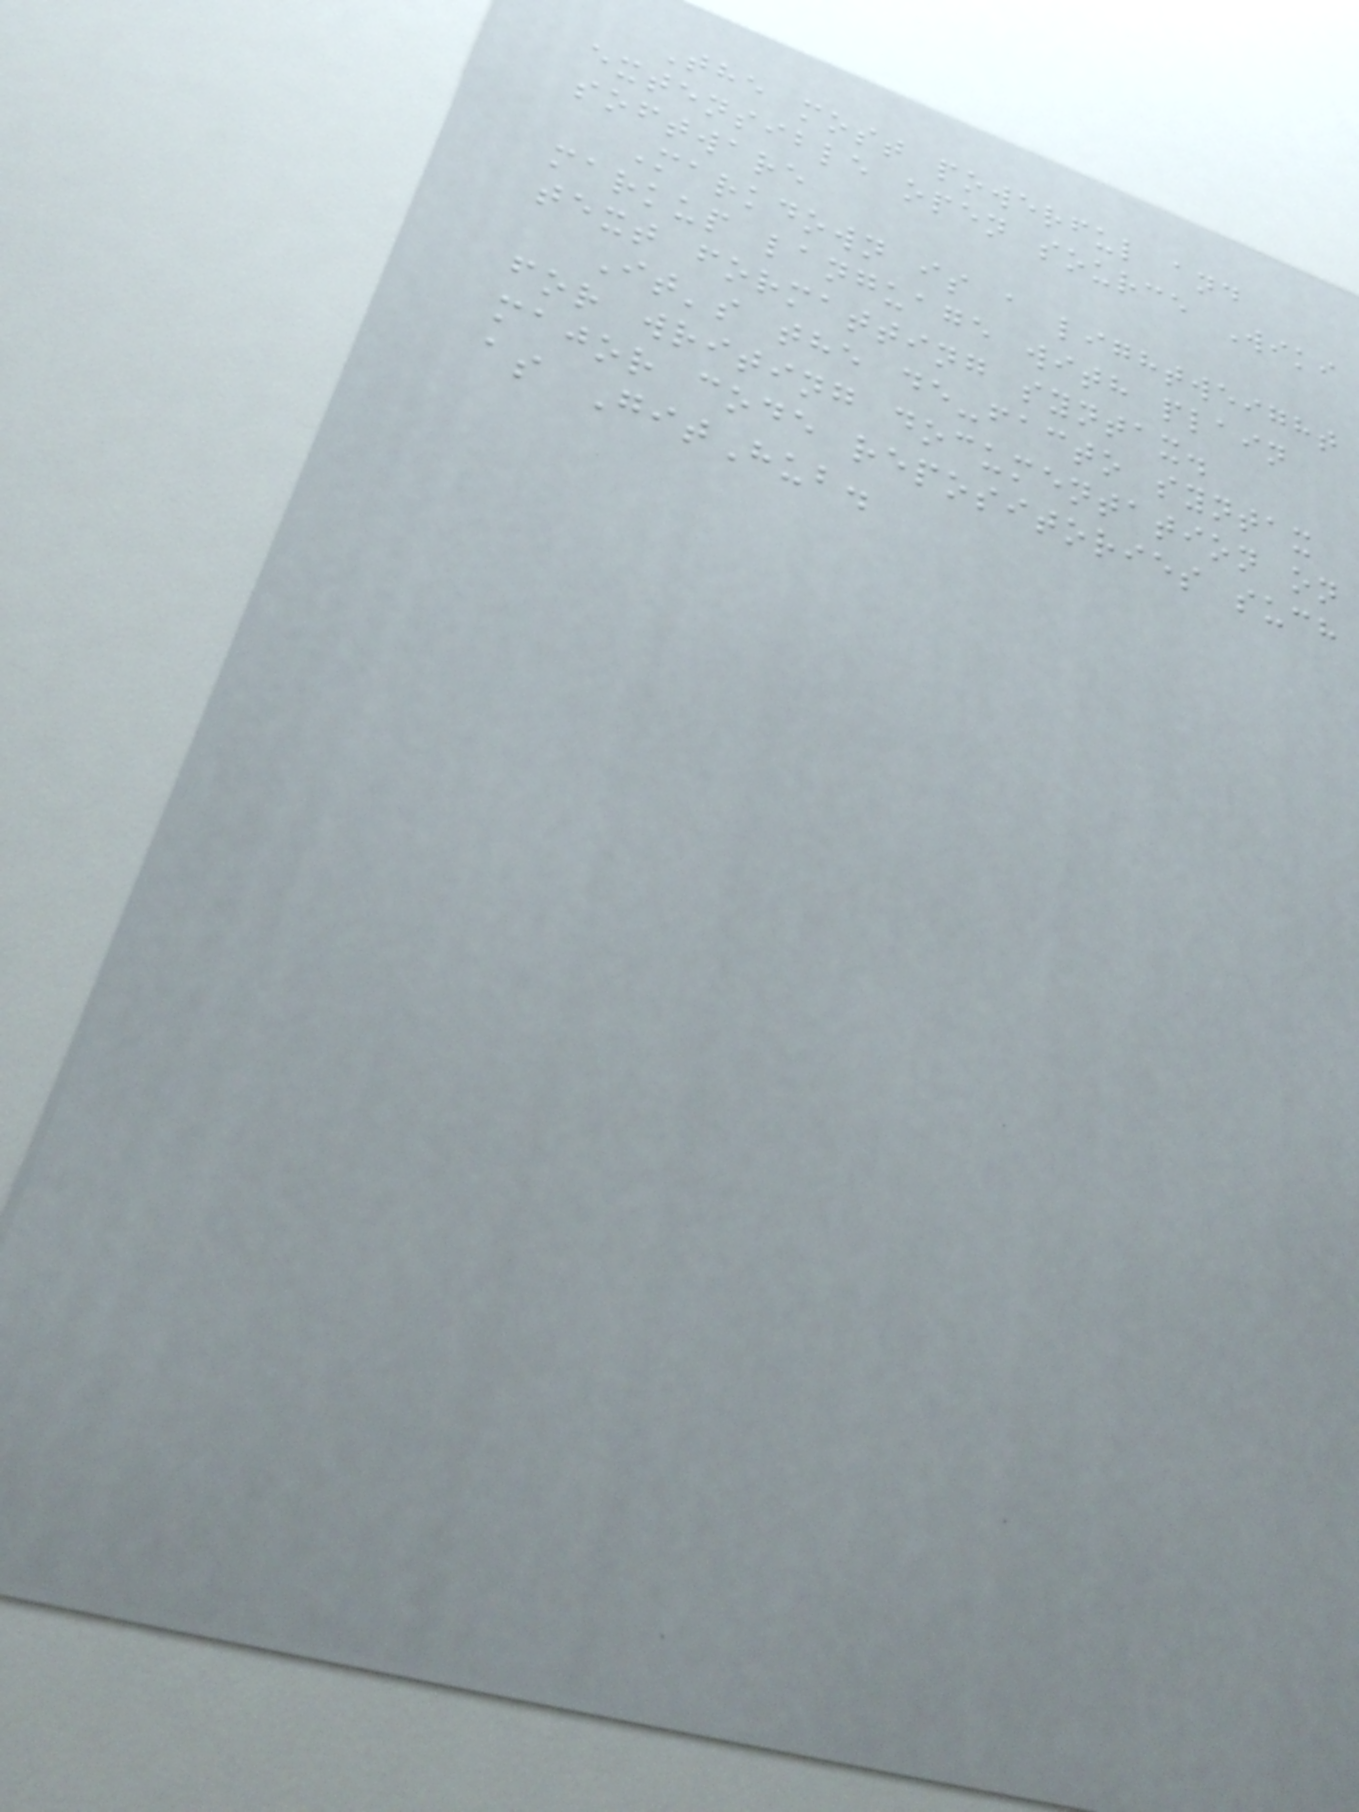The most powerful and
extensible open source Wiki
software
Markdown is a lightweight
markup language with plain
text formatting syntax.
It's the de-facto syntax
for writing documentation on
major code repositories such
as GitHub.
